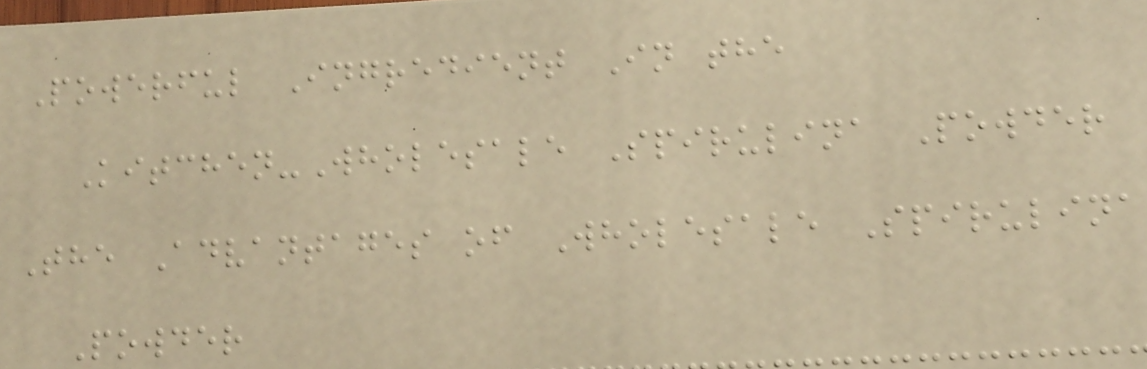Powerful Ingredient In the
Kitchen-Wholesale Spirulina Powder
The Advantages of Wholesale Spirulina
Powder
